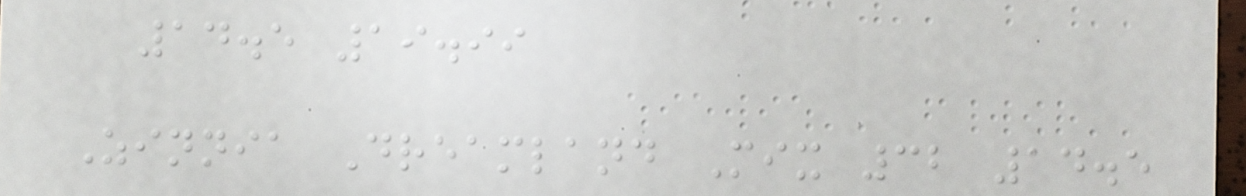14.5 19.99
Zinnia Dreamland Mix 32 14.5
